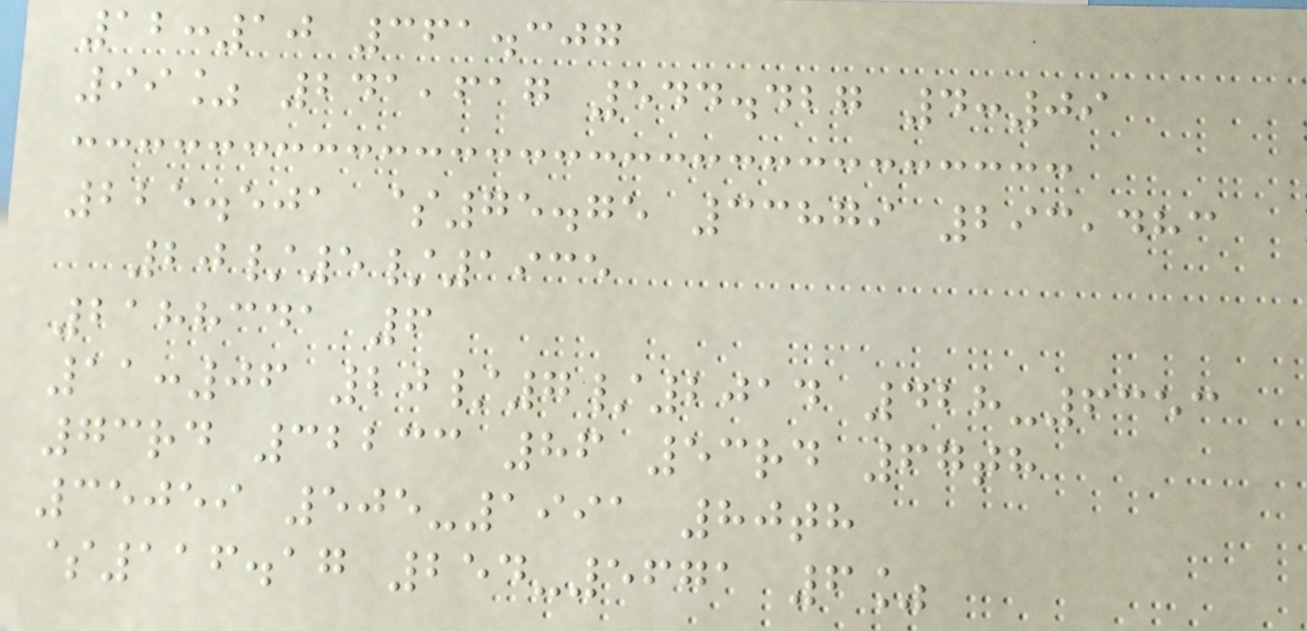12:10 361.307
99% 241,617 544.427 4:09
225.501 $75.75 33879 293,483
20/5/1935
2188341 6
11:06 20/7/2014 428-6353
73rd 32233 86 53rd 67th
35059 505-1991 80th
$116.17 254-5671 6%
